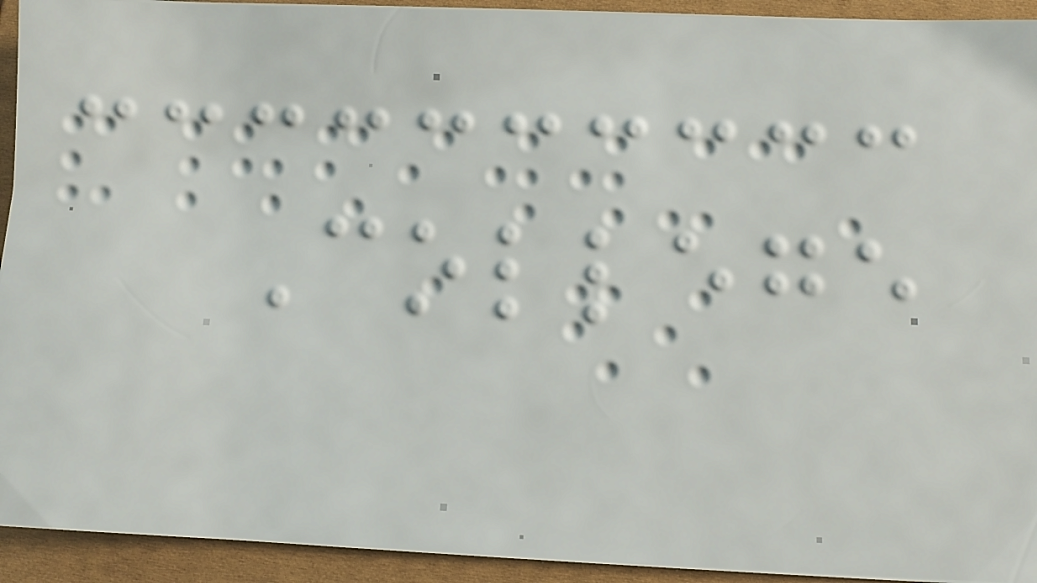College
